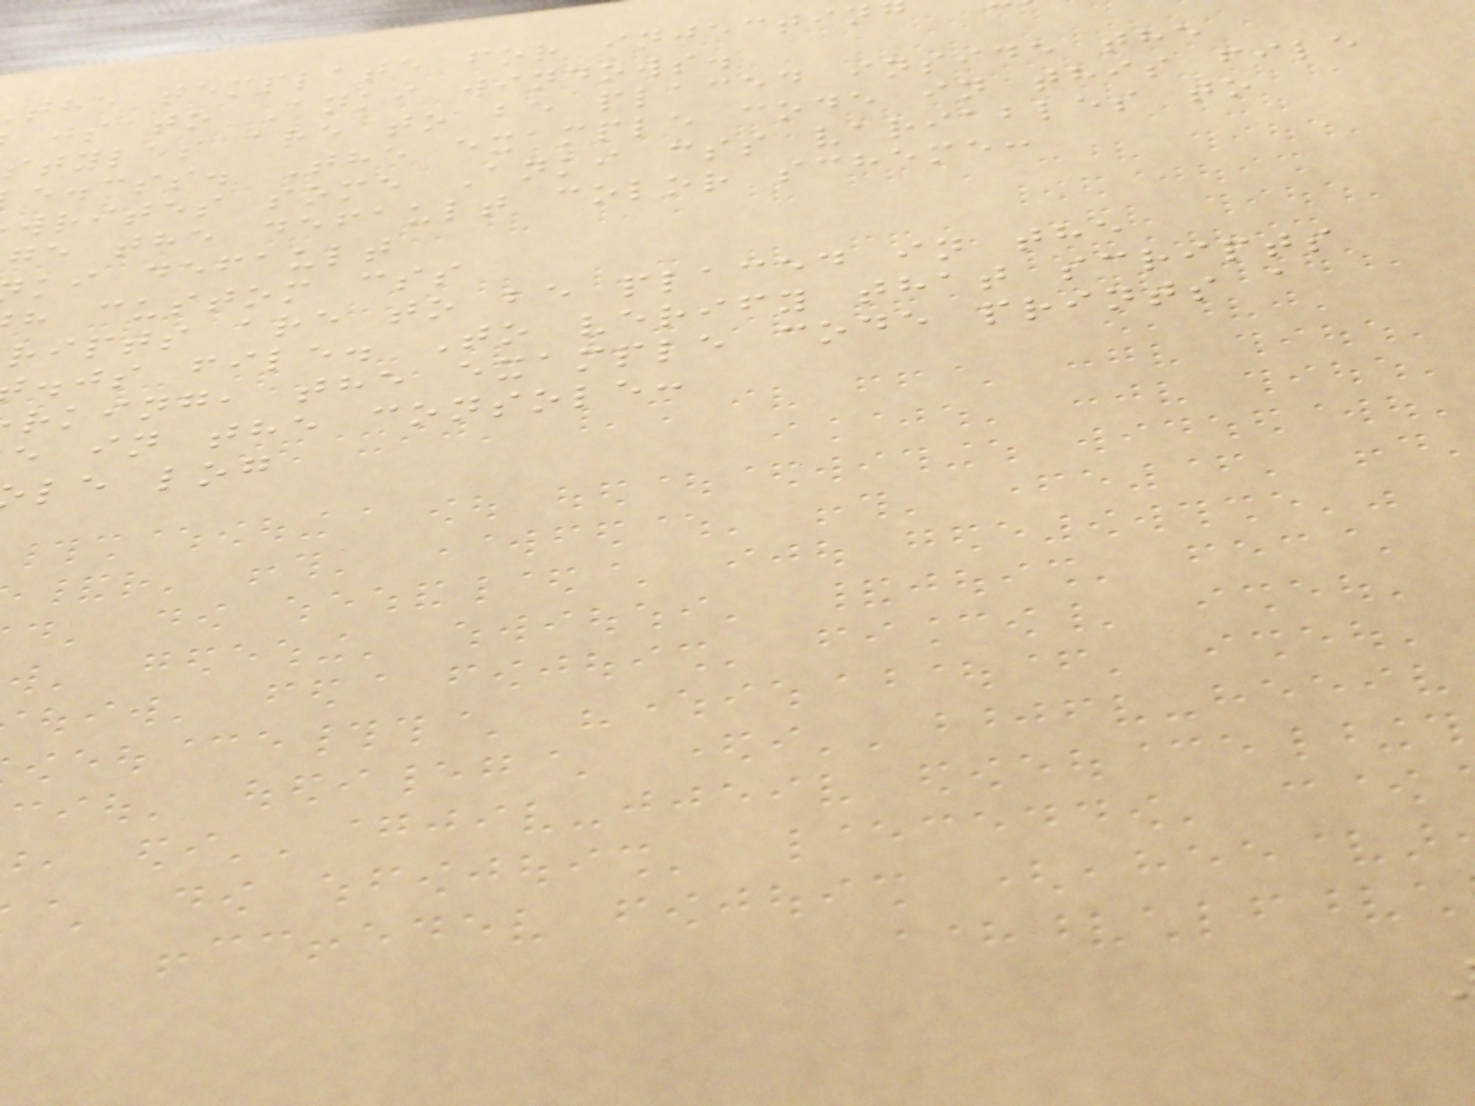the template for injectin
js to Anki windows.
styles are to be placed inside the
e.css. The example code in this file
writes some Anki css variables to
ge the default color scheme:
ki default
h custom css
ripts are to be placed in the
.js file. To verify that scripts
rking, the example code prints a
e in the console:
le log
